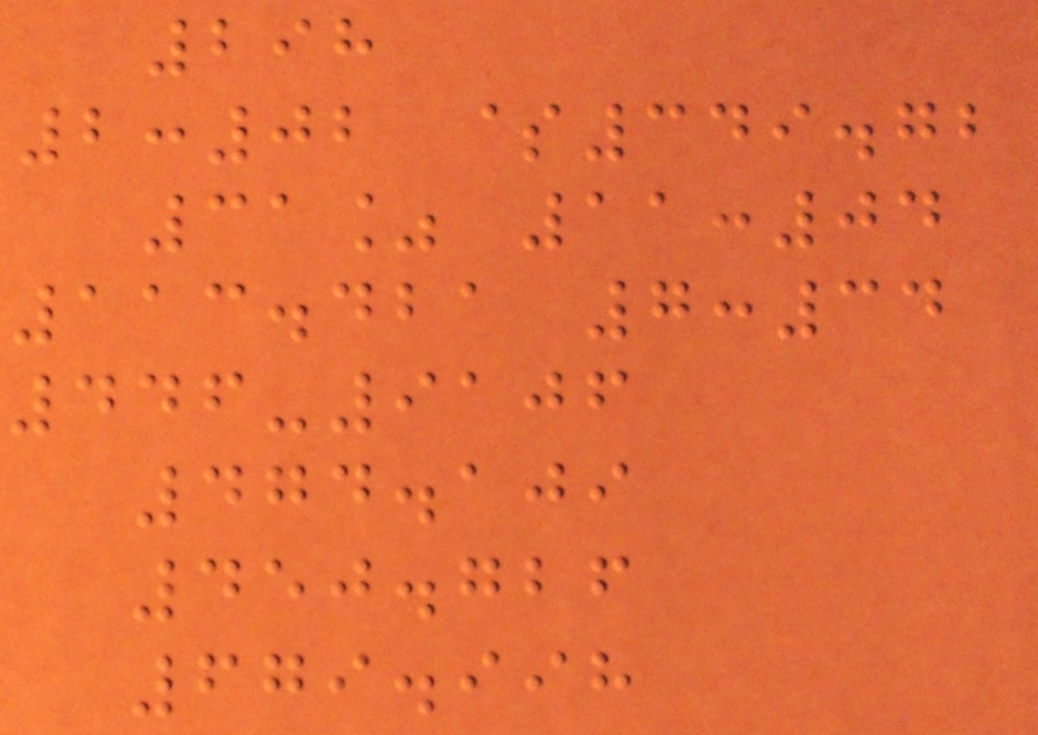298
2:02 $349.72
31% 11:04
113.421 7:34
446-9106
474.109
450.726
679.998
